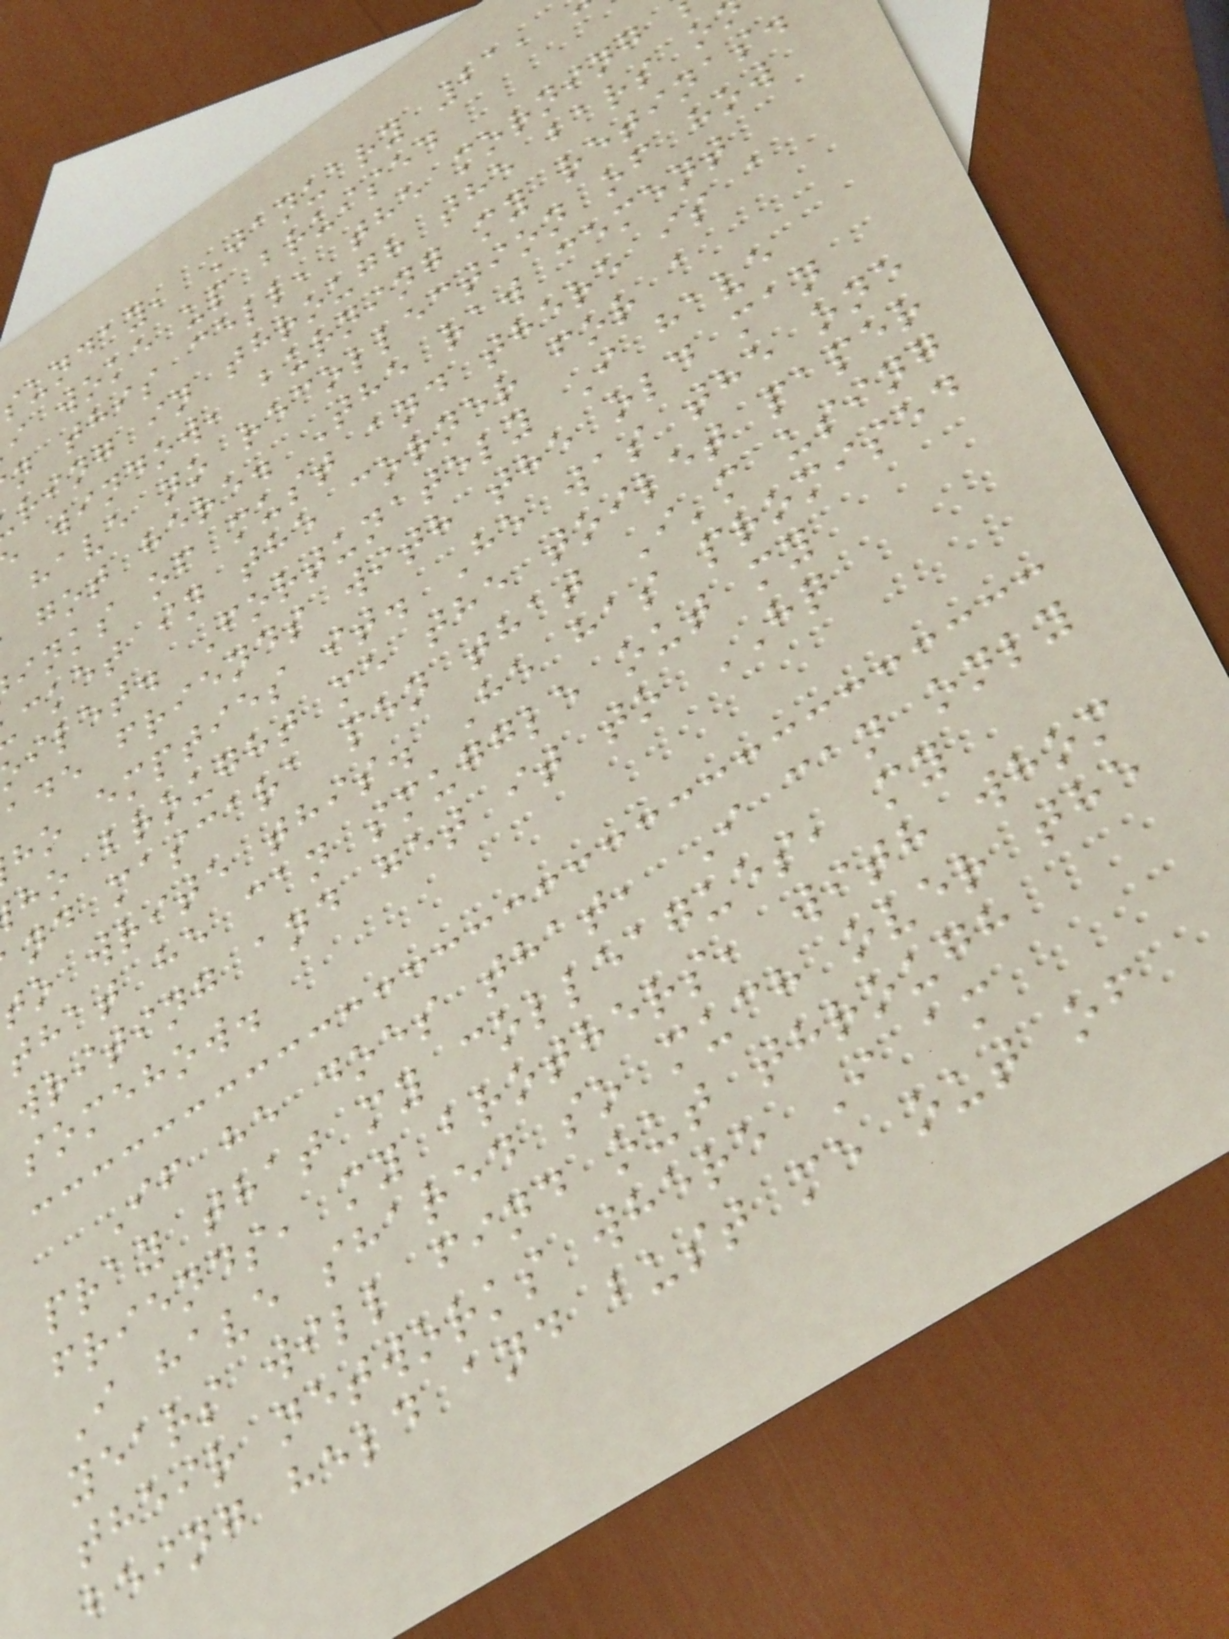sunday, January 21,
i woke up bruised
n this cell, the morning
ring in through the bars o
window, burning my retinas.
have no recollection of how
got here. The raw cement
inks of must and there is a
cket in the corner for a
ilet. Fortunately I have
ade friends with the old man
ho empties it. He was the one
ho brought me the toilet paper
nd mascara pen that I'm using
to write this. He has promised
that he can smuggle out my
writing and get it to HQ
somehow.
If he does that, I can only
pray that my colleagues, my
friends, my brothers, with whom
I have shared so much over the
years will find out through
their networks where I am
being held and bust me out of
